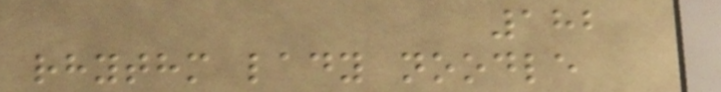182
rhythm lady noodle
